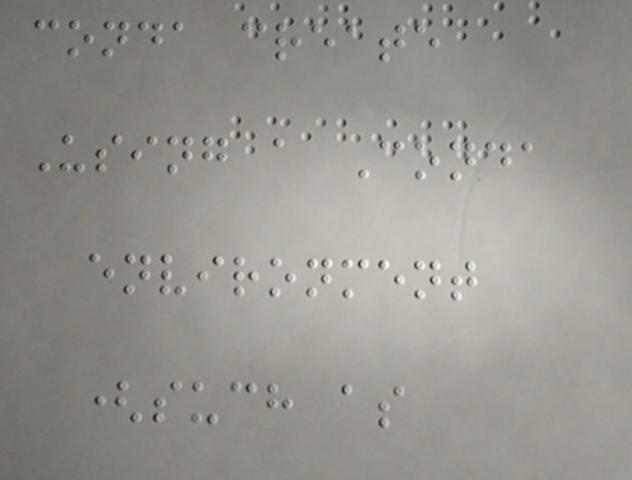conda create
Using a Conda
environment
(such as
